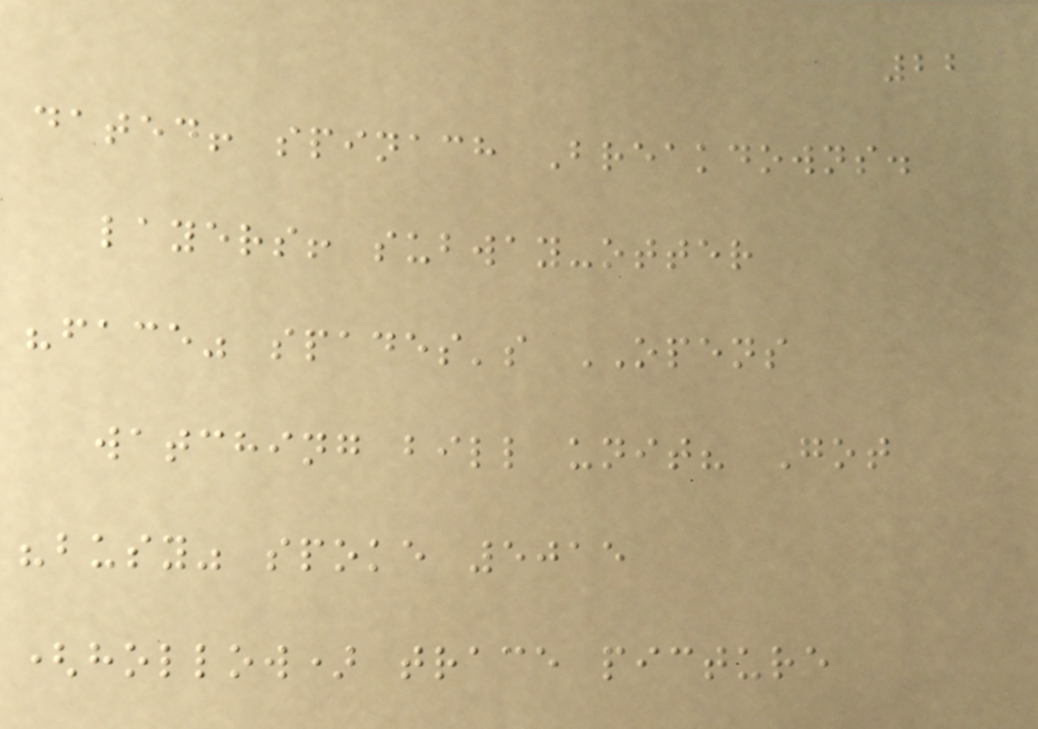22
dated! spinach Breakdowns.
layers! subway-otter
"face" spades's OPENS
watching bill unit? Got
"busy" spoke 5015
(hollow) trace picture
